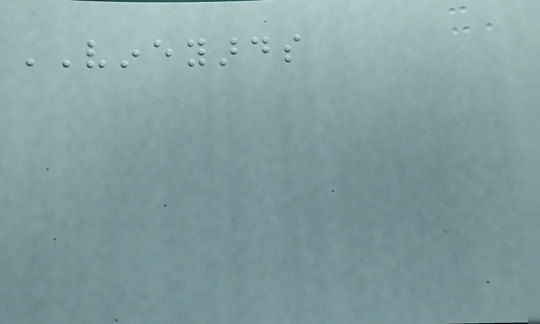VINEYARDS
